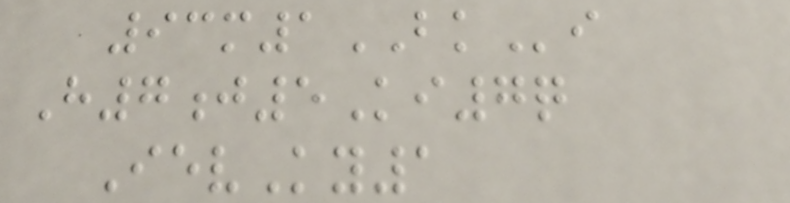93m1BKi
H7j5Ki7q
IevKy1
